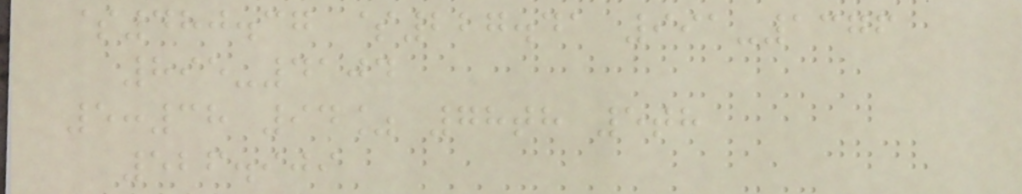$480.37 $227.41 991-1376
895-4104
5:38 94% 78th 5th
526.909
